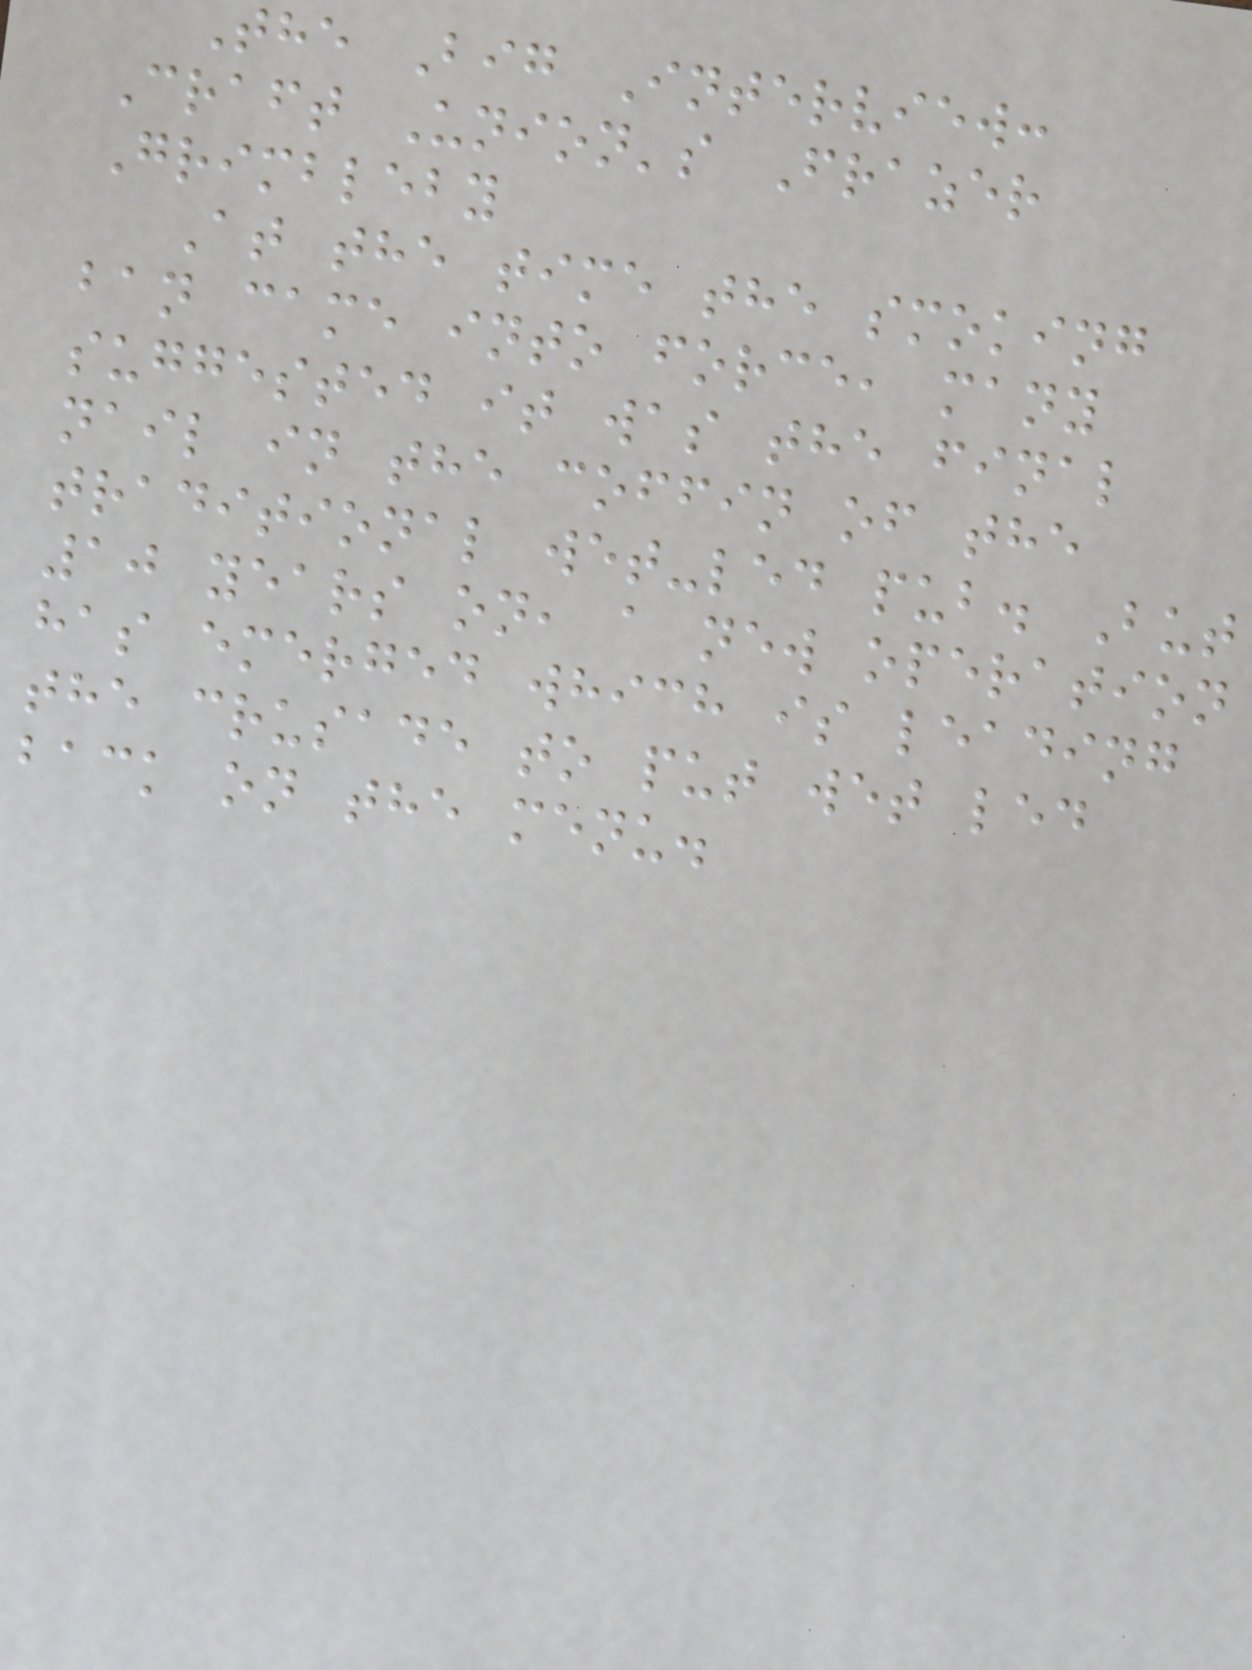the Big Interview:
Craft Union's Frazer
Grimbleby
At the time the smoking
ban came into force, many
suggested it was the final
nail in the coffin of the
traditional wet-led pub. But
10 years on, a new operation
has emerged which is leading
the crusade to put wet led
back on the menu.
